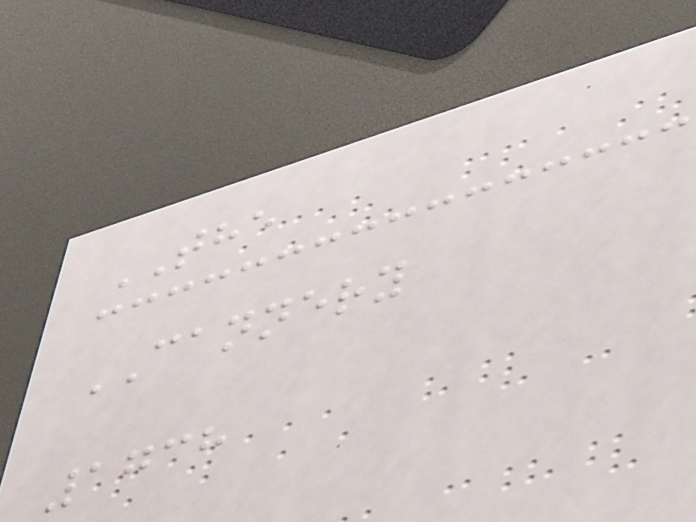THE
CANNERY
1738
